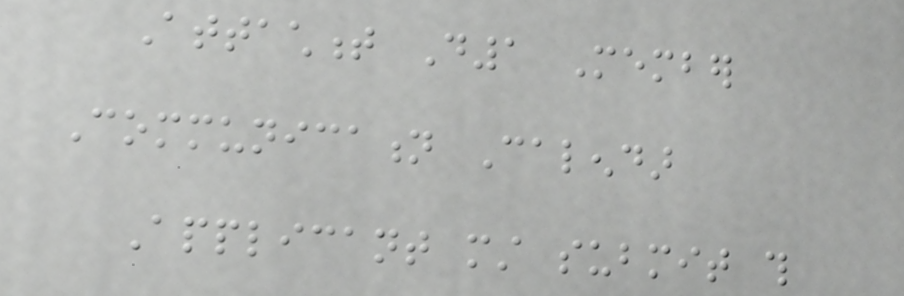Attachment D1 Member
Communication Calendar
Applicant must submit this
